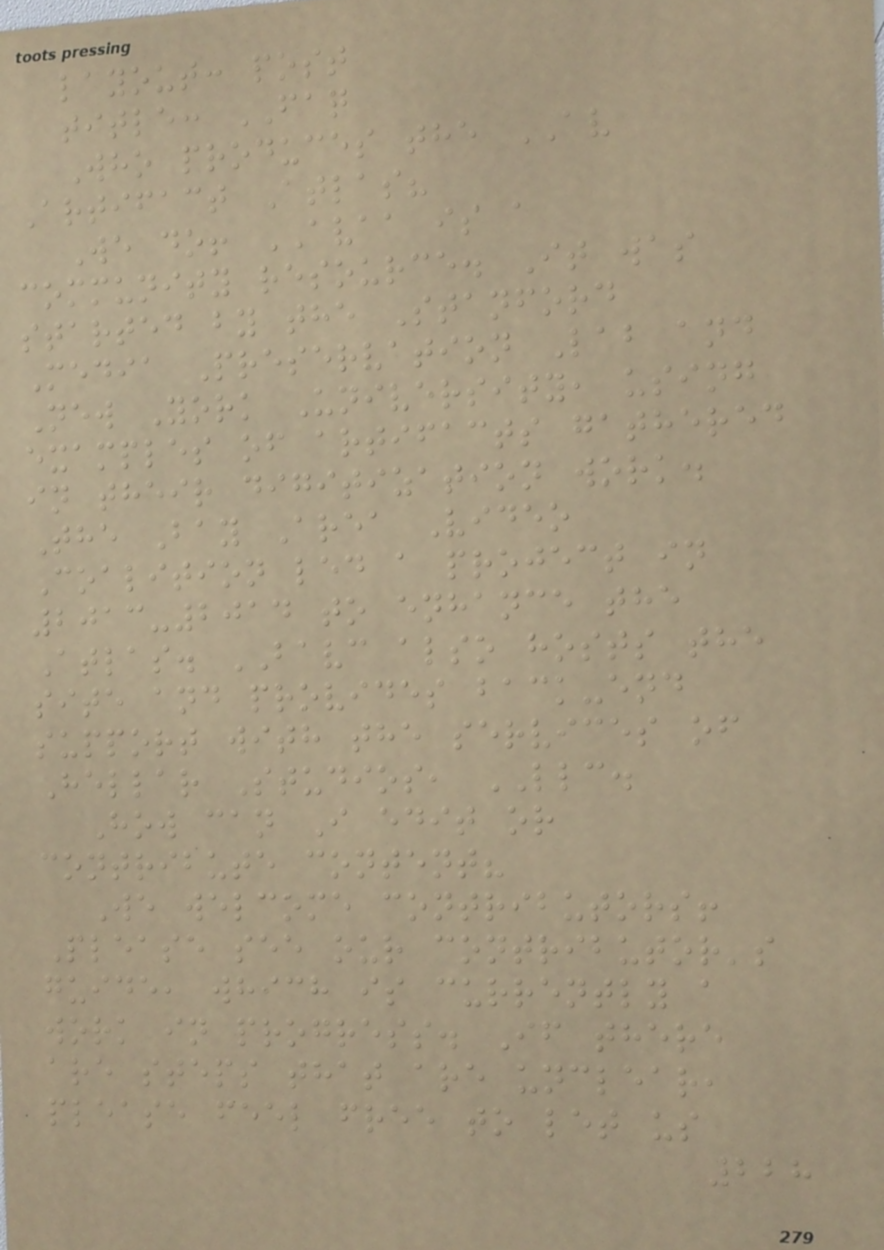layout: post
title: FAQ
Who produces the AV
Artifact Atlas?
We do! AVAA is a
community resource. It was
started by the Stanford
Media Preservation Lab and
New York University, using
examples of artifacts gathered
in their digitization work.
The Bay Area Video
Coalition led a project in
2013-2014 to enhance the
Atlas. BAVC also hosts the
site and provides back-end
support with the services of
Hellar Studios, LLC.
How can I edit or
contribute content?
We welcome contributors!
Please see our contributor's
guide, which is currently a
work in progress. If there
are steps that are unclear,
please feel free to let us
228
